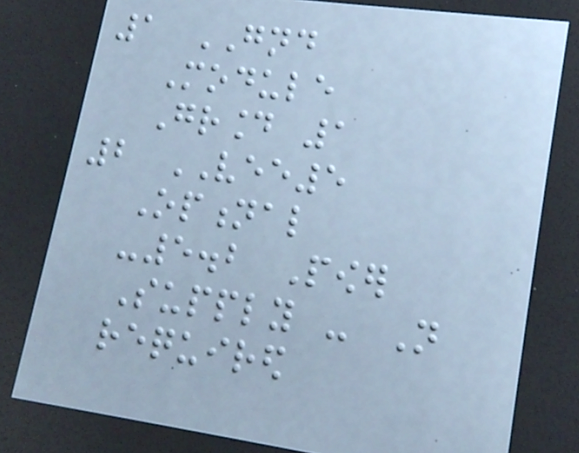1 GND
Module
Ground 1
2 VEE5
Optional
-5.2 Power
Supply - Not
required
